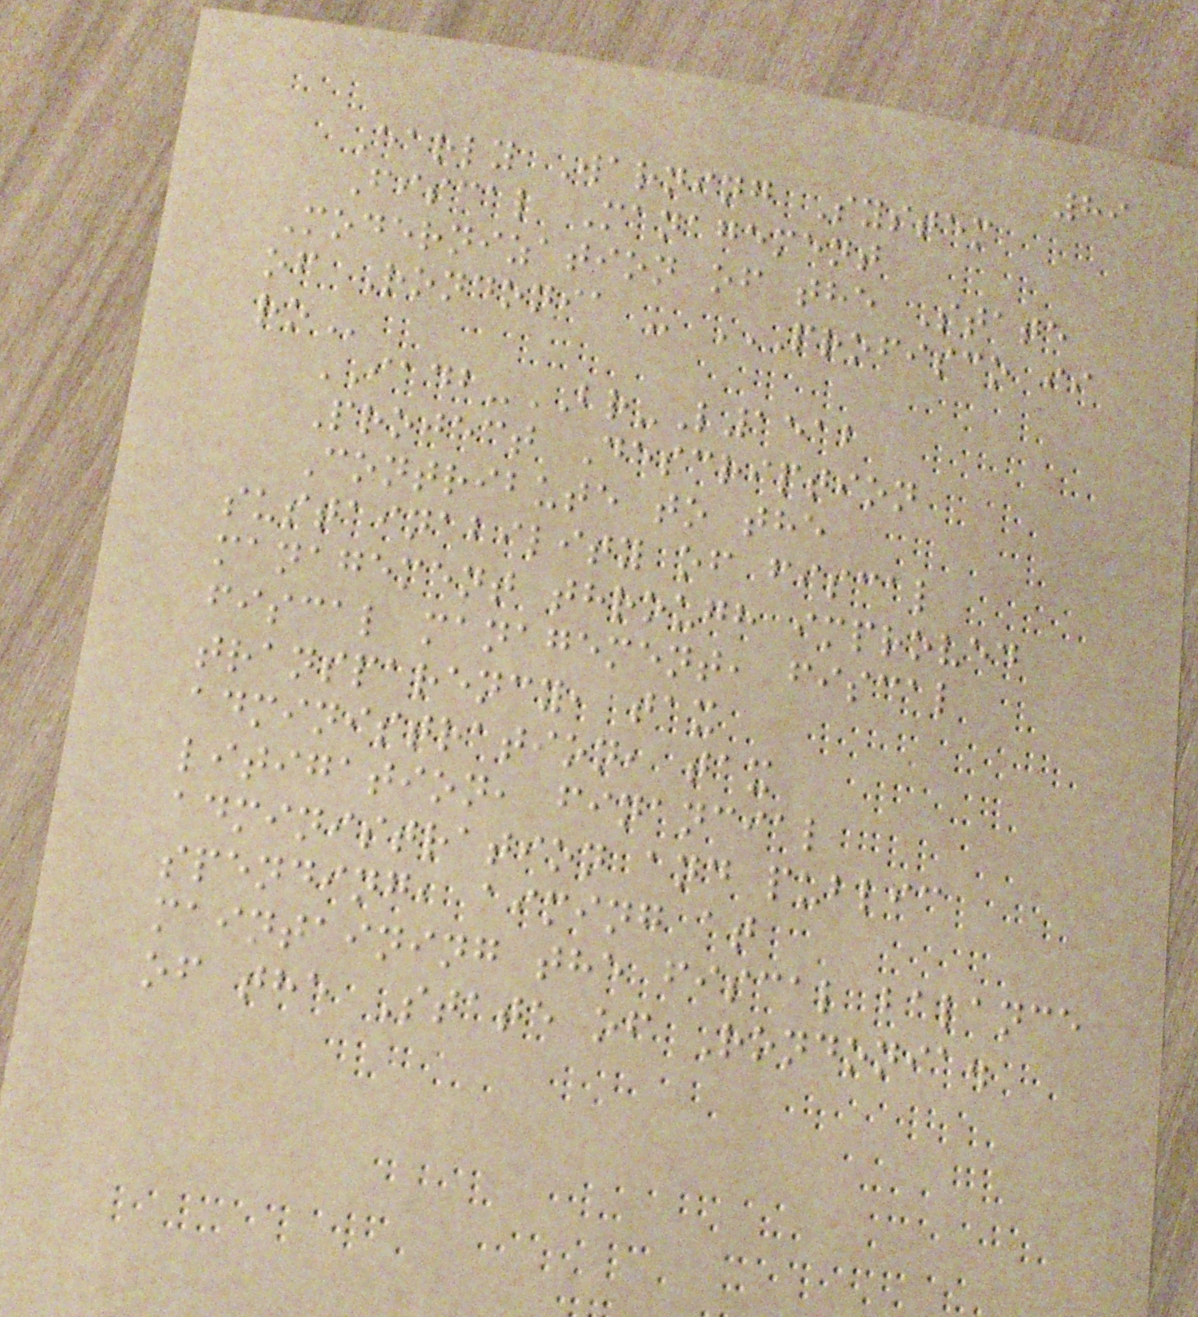89
Early Warning System
Fiscal Management
Modernization of the State
of Rondonia - PROFISCO II
RO
IADB-BR-L1512
Project Description
Contribute to the
sustainability of fiscal
management through improved
fiscal management, fiscal
transparency, tax
administration, tax
litigation, financial
administration and public
spending, aiming at
maintaining the fiscal balance
of the State of Rondonia.
